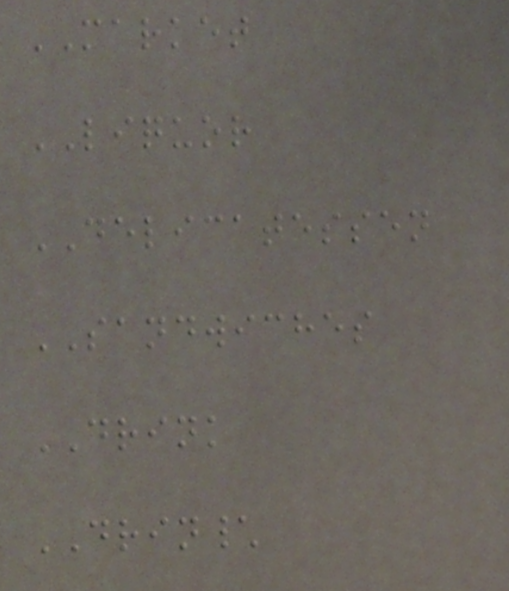MARKET
LIQUOR
DELICATESSEN
SANDWICHES
DRINK
DRIN\
